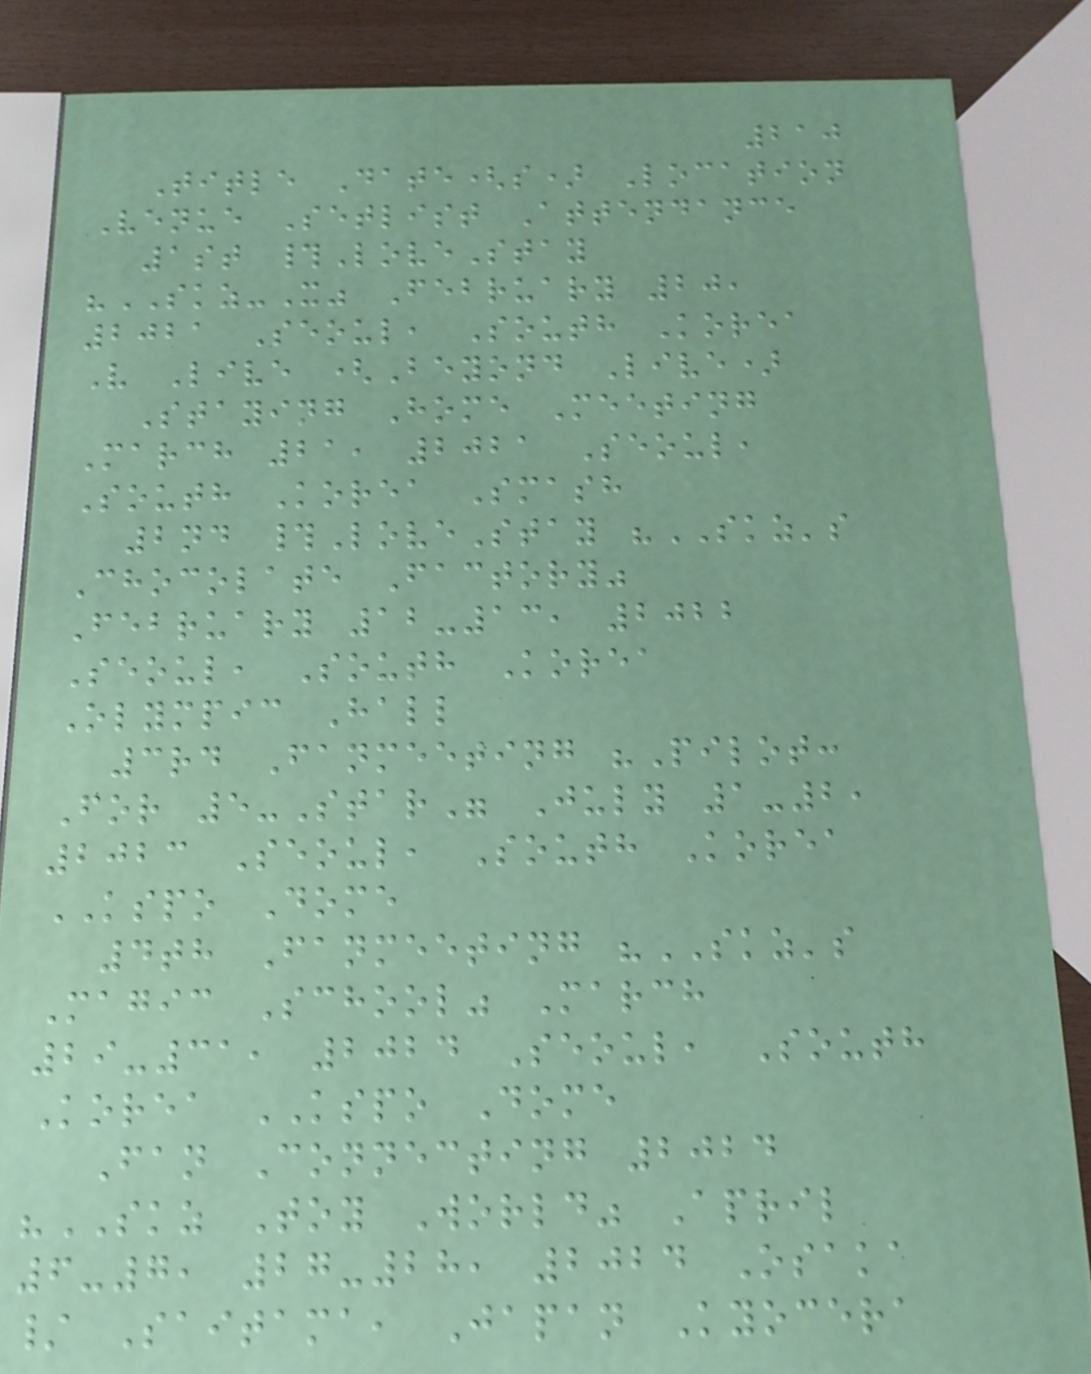210
Title Date(s) Location
Venue Setlist Attendance
1st #LoveStay
"SKZ-X" February 20,
2021 Seoul, South Korea
V Live (Beyond Live)
Staying Home Meeting
March 21, 2021 Seoul,
South Korea Smash
2nd #LoveStay "SKZ's
Chocolate Factory"
February 12-13, 2022
Seoul, South Korea
Olympic Hall
3rd Fanmeeting "Pilot:
For 5-Star" July 1-2,
2023 Seoul, South Korea
KSPO Dome
4th Fanmeeting "SKZ's
Magic School" March
29-31, 2024 Seoul, South
Korea KSPO Dome
Fan Connecting 2024
"SKZ Toy World" April
6-7, 27-28, 2024 Osaka
/ Saitama, Japan Kyocera
